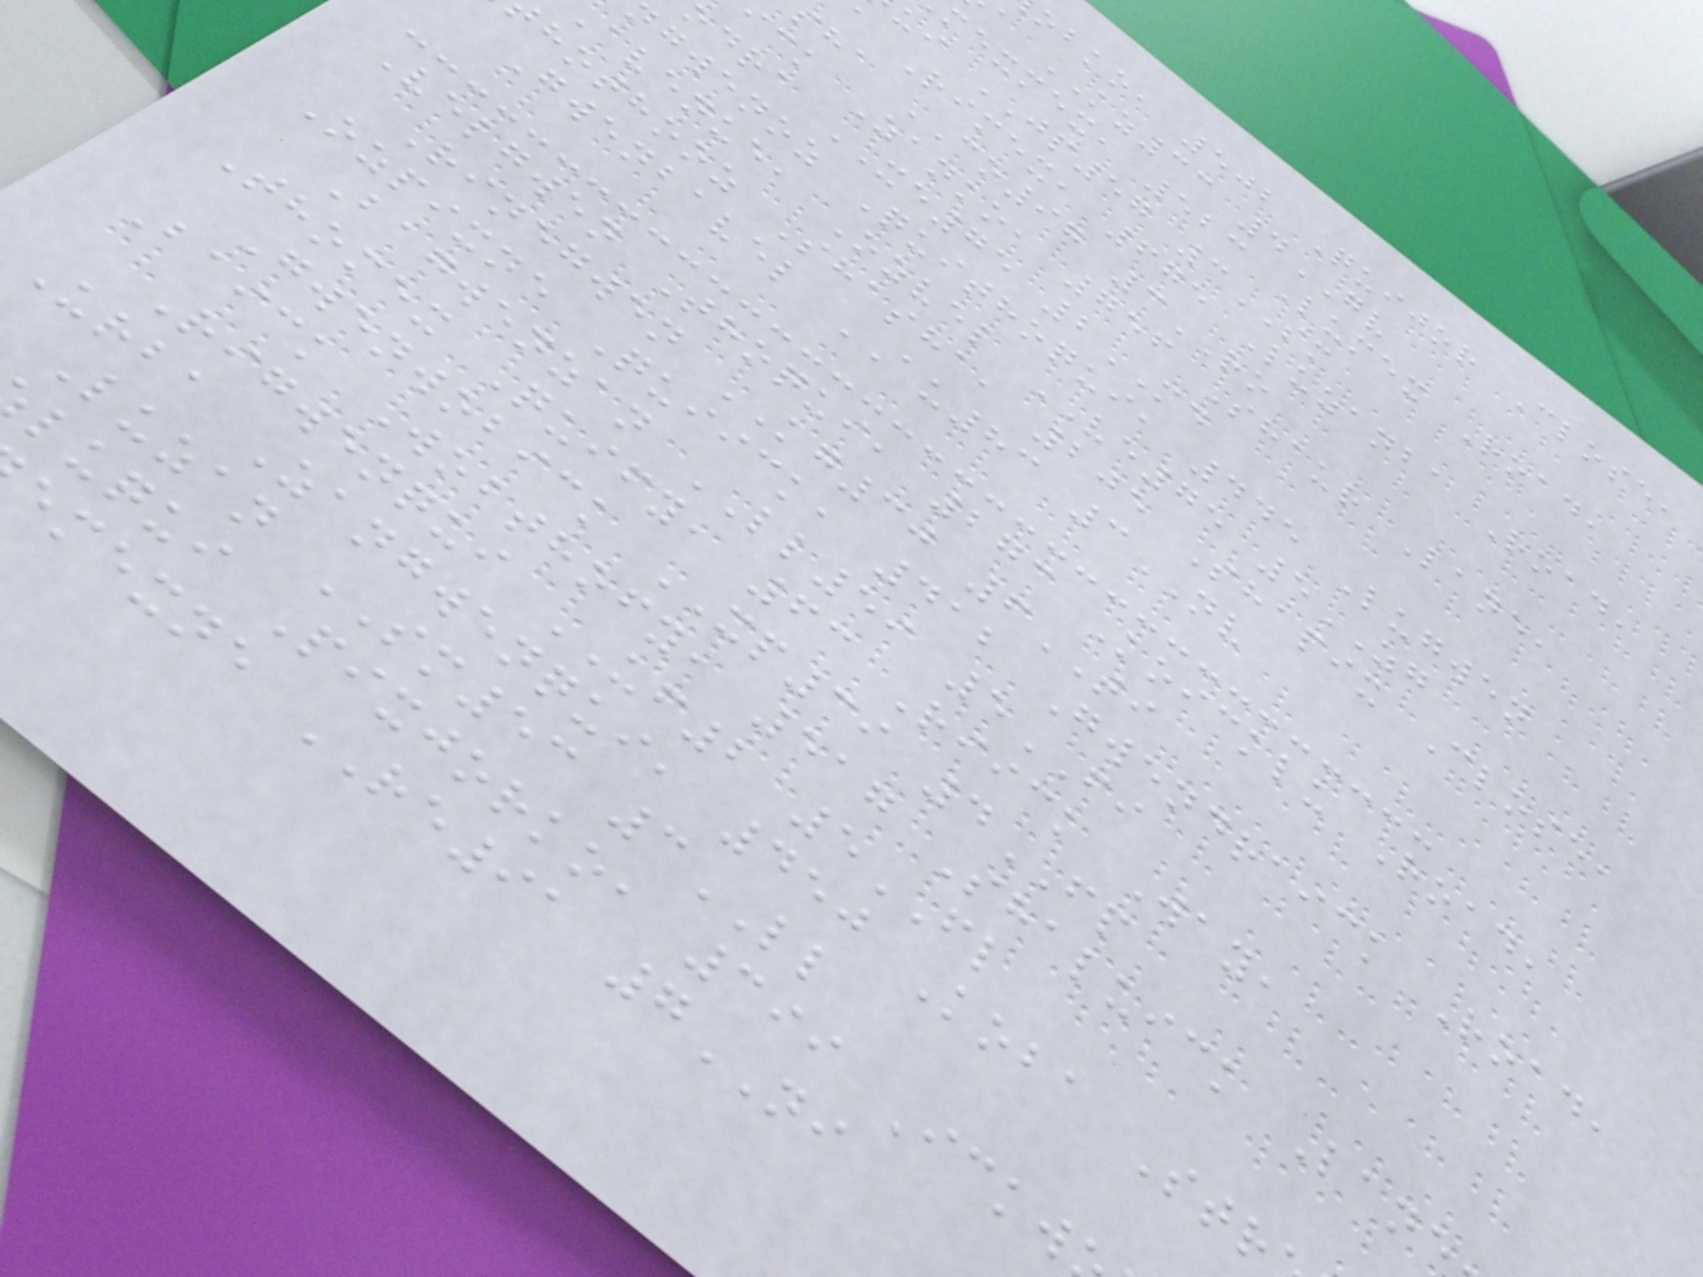obko, 502 Quijor Close,
a KZ33 4GV
mexmex, 523 Lumex Road,
ui JP57 3SM
a Rimex, 675 Luzanba Road,
sha CO97 3RO
ick Zanko, 756 Shaur Lane,
odra XE75 2MD
gwenoz Quithoqui, 445 Lugwen
avenue, Ozvel VE75 5ZG
hothooz Shasha, 205 Shapix Close,
Gwenbavel AU83 3NV
Velgwen Thoqui, 273 Koicklu Road,
Rinegwen KG30 6TI
Ozpixne Quiick, 412 Gwendraick Road,
Bagwenzan LL59 5FI
Thomex Quify, 63 Riick Way,
Gwenwobick XP39 4FP
Baick Wobthofy, 517 Shaluick Lane
Rigwenqui UF2 5FL
Urba Zangwenqui, 450 Koba Str
Luzan SM53 3LL
luqui Pixjorko, 399 Ickw
emexne RE91 7NI
